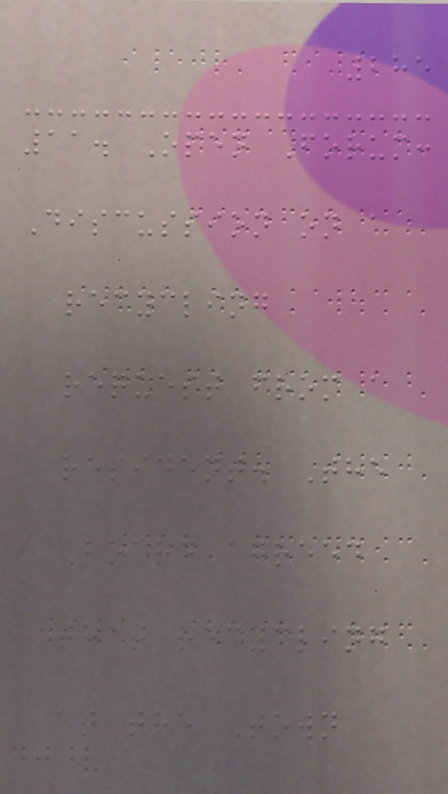285
11. Open Forum:
Discussion on a
recycling
request from a
resident. The
Board agreed
that recycling
at the Town
